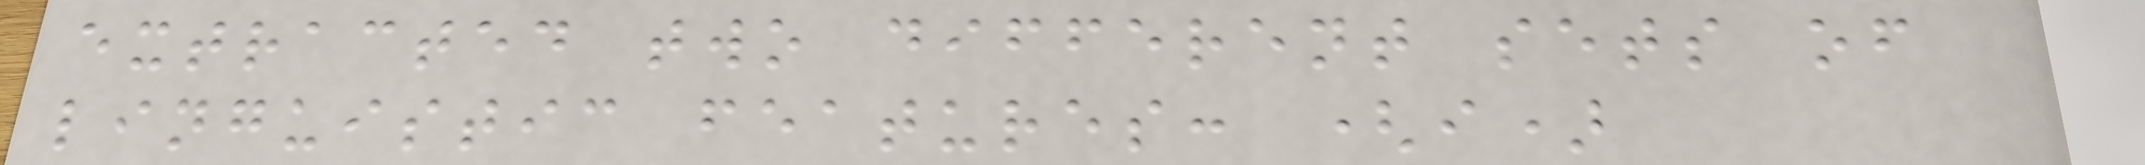extracted two different sets of
linguistic features: (i)
